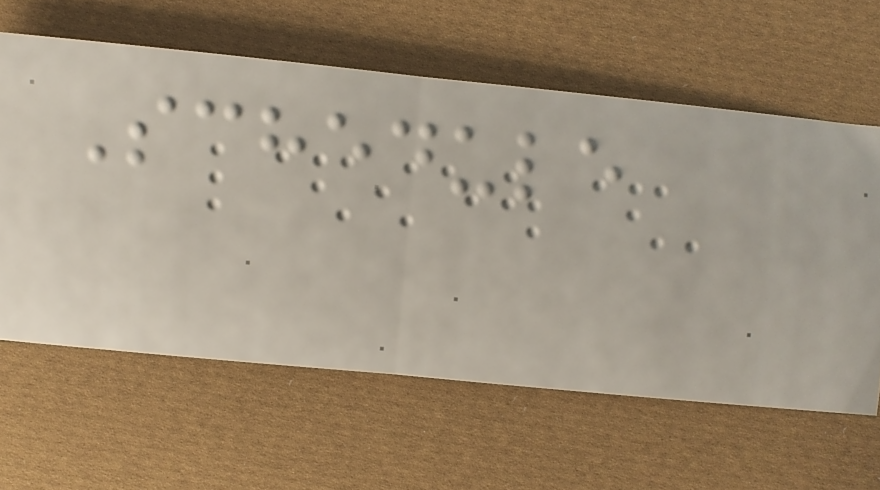Schedule
